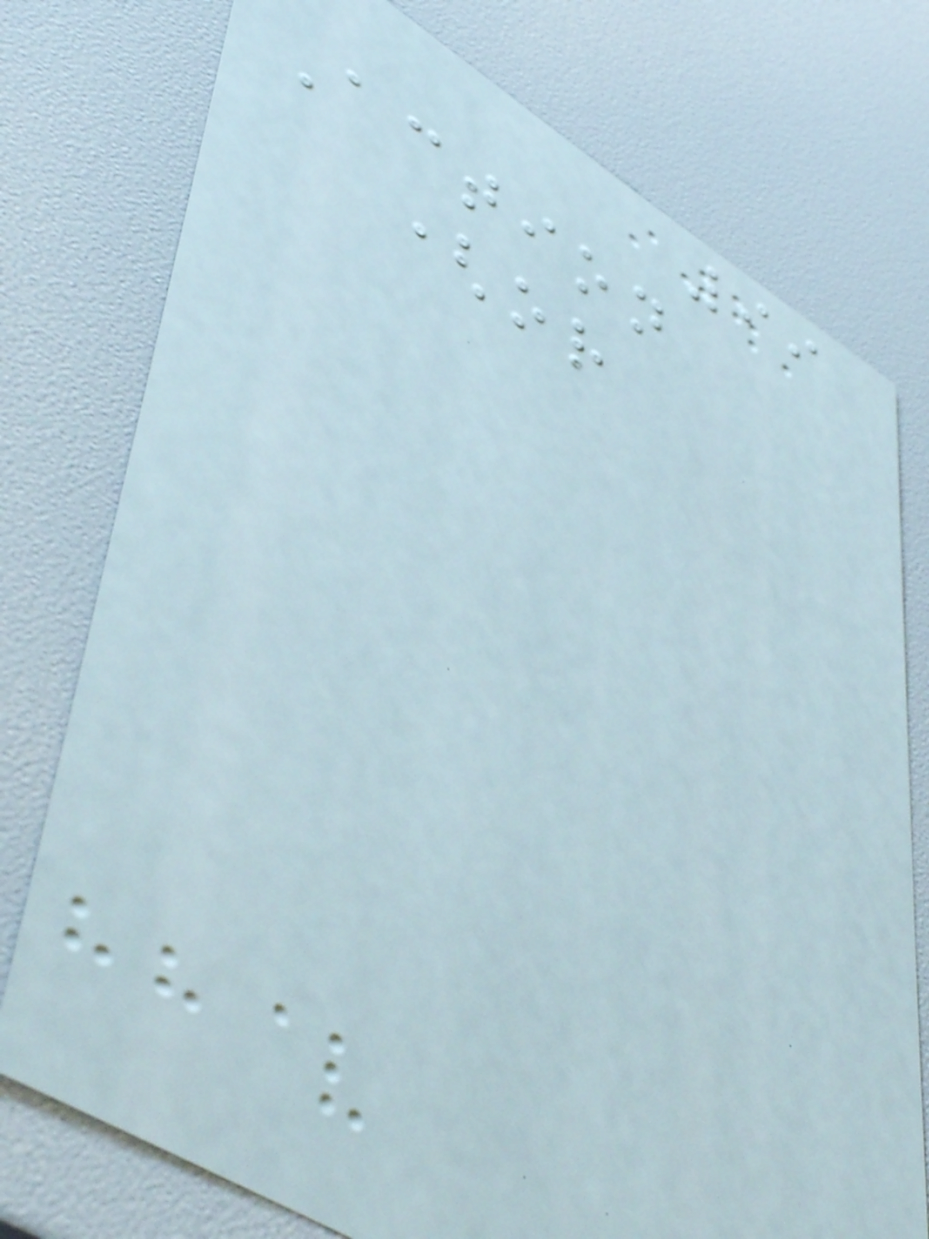99
Action
(or
